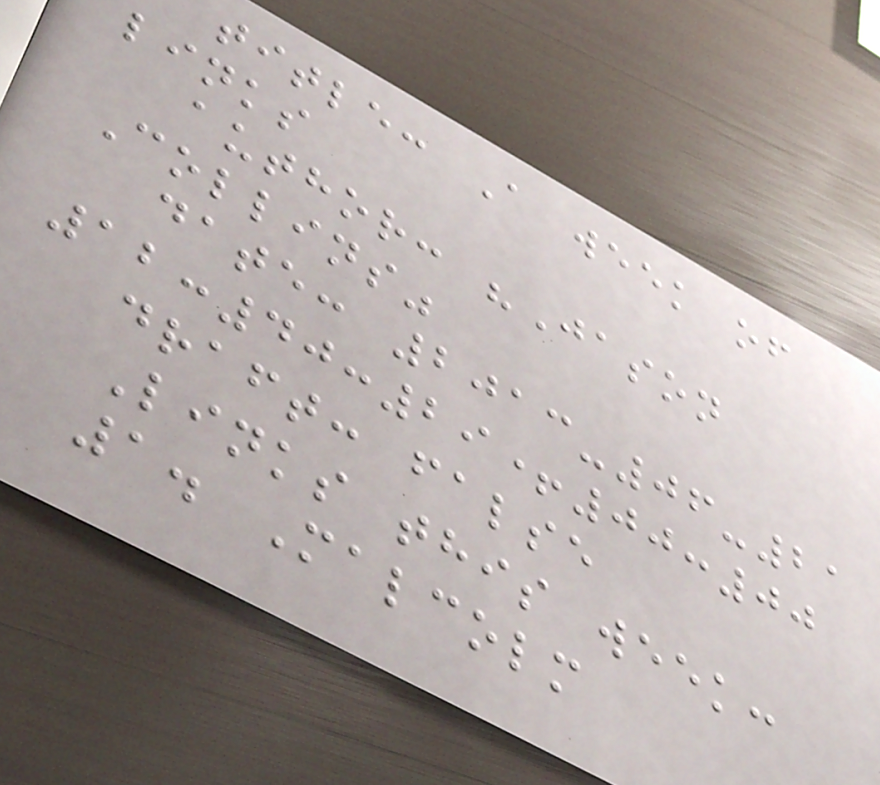title: A week of
links
author: "Jason
Collins"
date: 2013-06-21
12:40:29+00:00
draft: false
Links this week:
1. Malcolm
